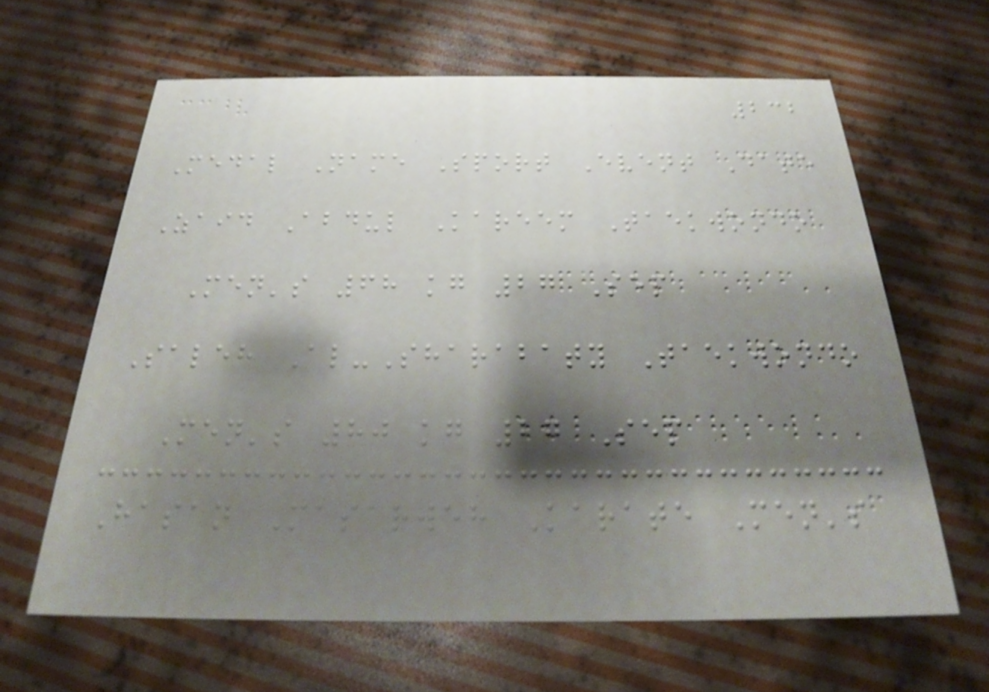232
Medal Name Sport Event Date
Zaid Abdul Kareem Taekwondo
Men's 68 kg 27 Sep
Saleh Al-Sharabaty Taekwondo
Men's 80 kg 27 Sep
Hasan Masarweh Karate Men's
